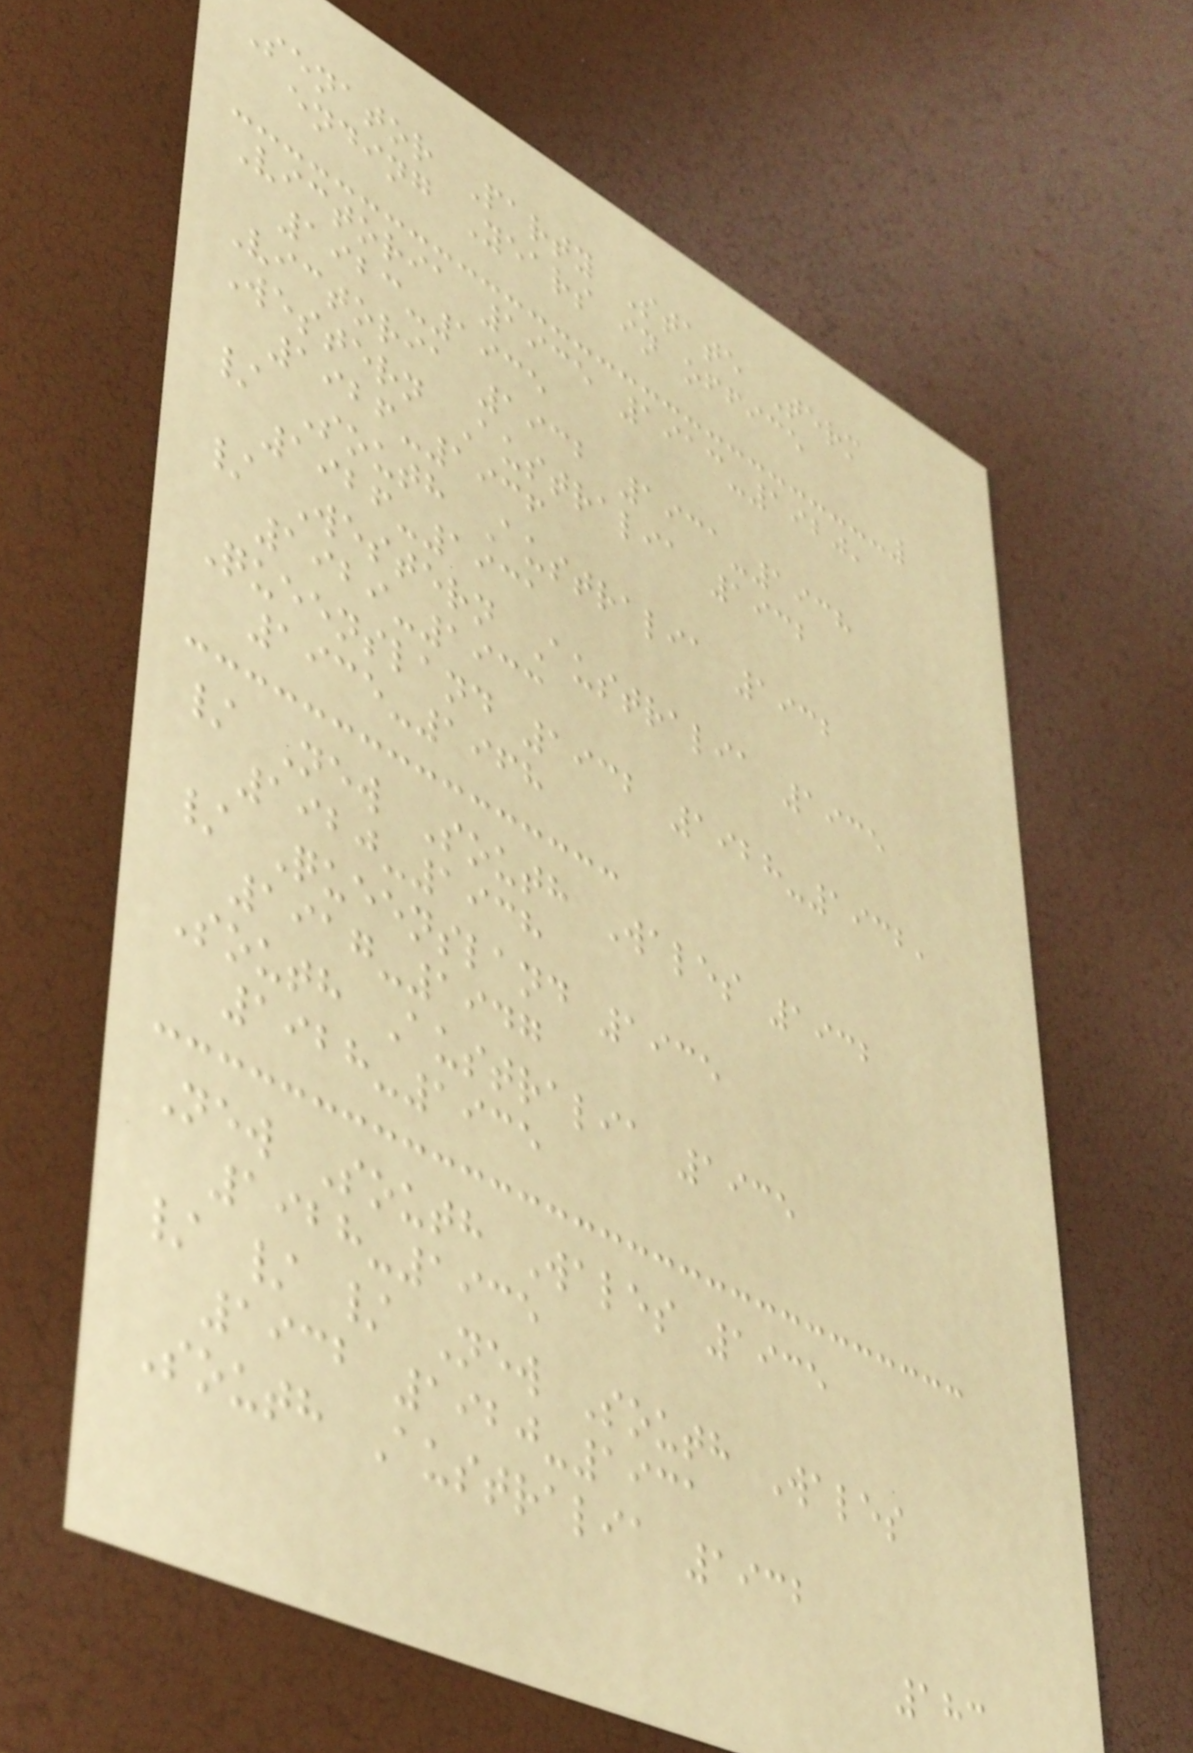Senator Party State Term
ending Years in office
Victoria 1935 1913-1920,
1923-1935
Victoria 1932 1931-1938
Western Australia 1932
1926-1936
/ South Australia 1932
1926-1931
/ Western Australia 1935
1929-1933
Queensland 1932 1928-1932,
1935-1968
/ New South Wales 1932
1920-1938
/ Queensland 1935
1917-1947
South Australia 1935
1928-1935
New South Wales 1935
1928-1935
/ / / New South Wales
1932 1920-1931
South Australia 1932
183
